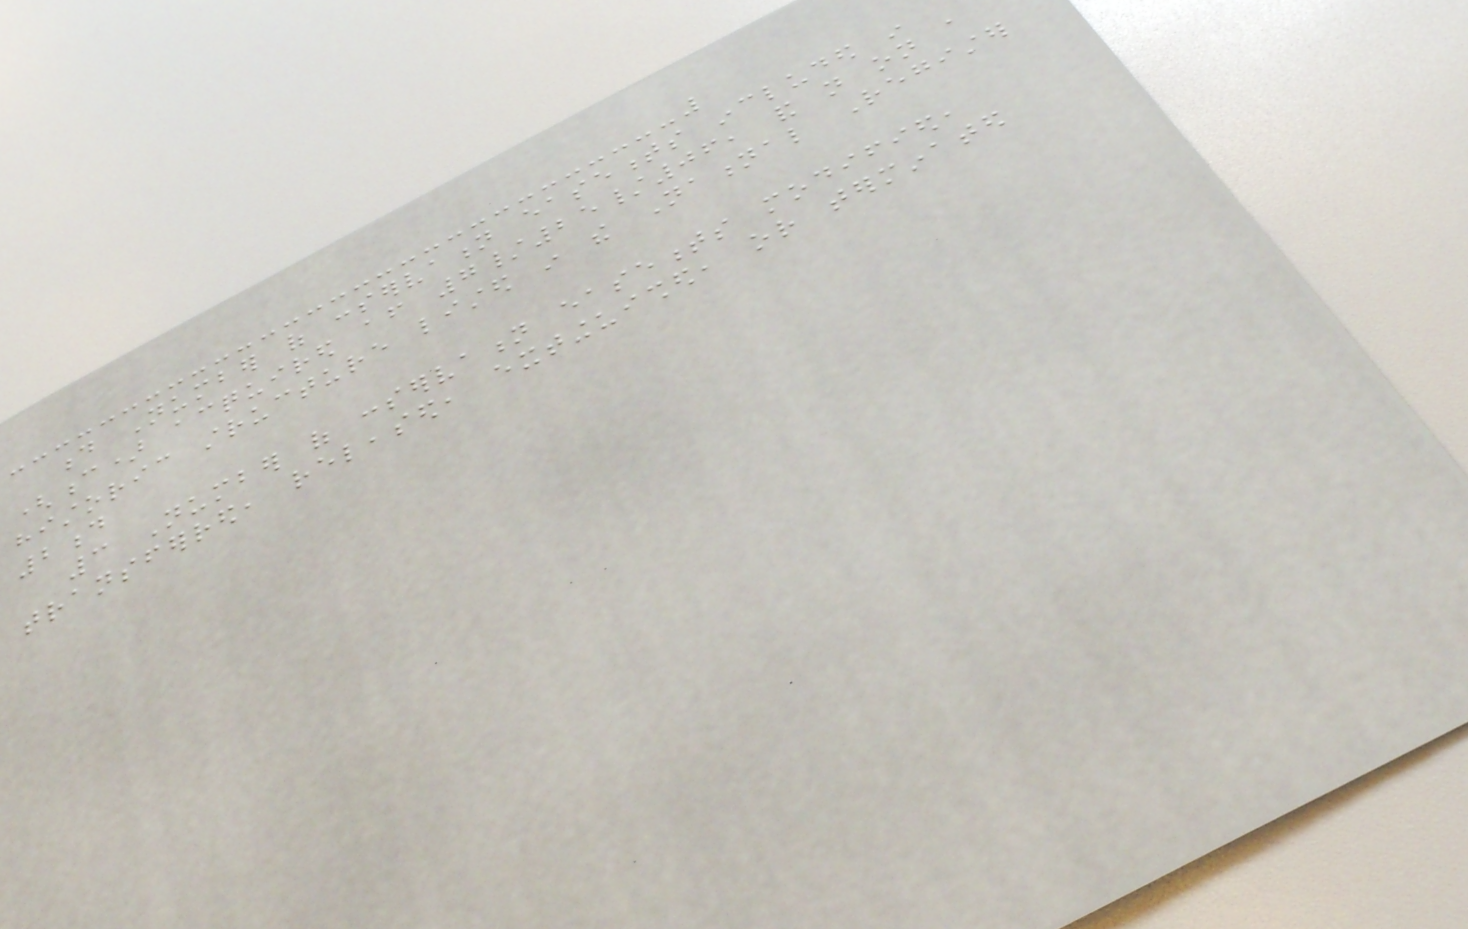d Number of conservation easements included in
(c) acquired after 7/25/06, and not on a
historic structure listed in the National Register
2d
3 Number of conservation easements modified,
transferred, released, extinguished, or terminated
